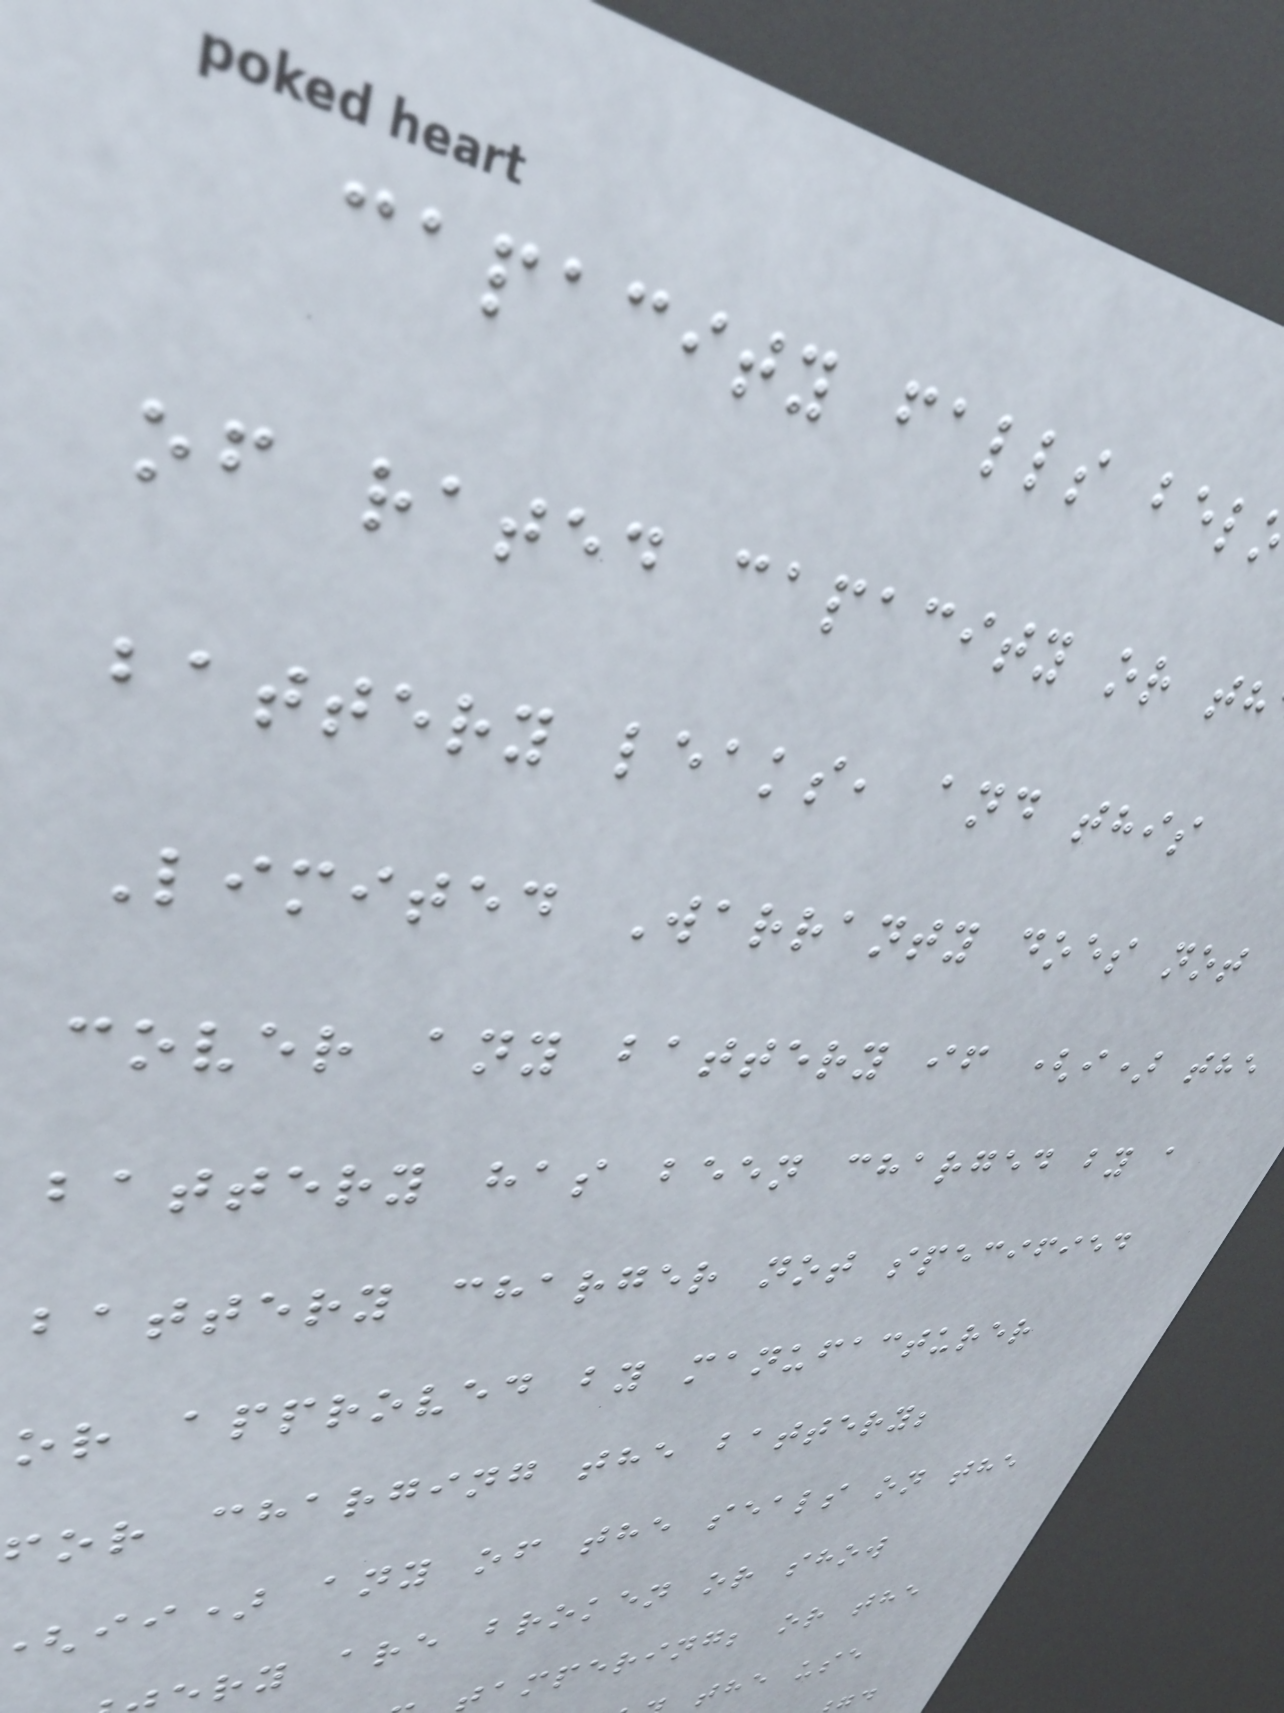capacity falls bel
of rated capacity or th
battery leaks, and this
Limited Warranty does not
cover any battery if (i) the
battery has been charged by a
battery charger not specified
or approved by manufacturer
for charging the battery;
ii) any of the seals on the
ry are broken or show
ampering; or the
the use
